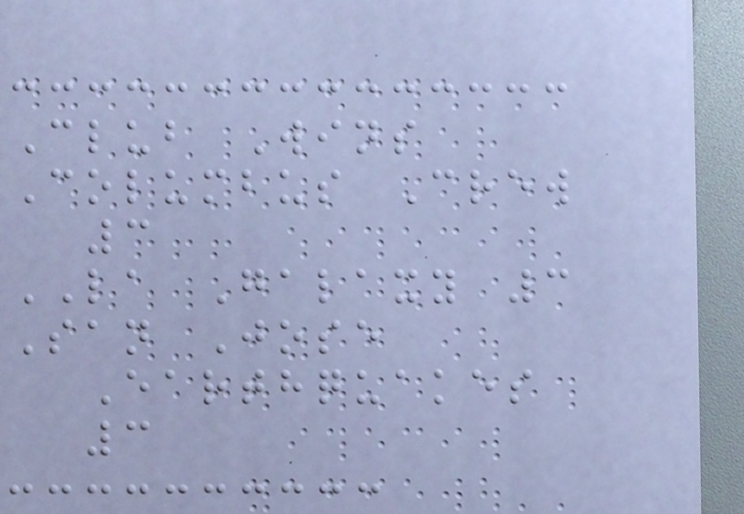Club Wins
Columbus Crew
3
LA Galaxy 3
San Jose
Earthquakes
3
